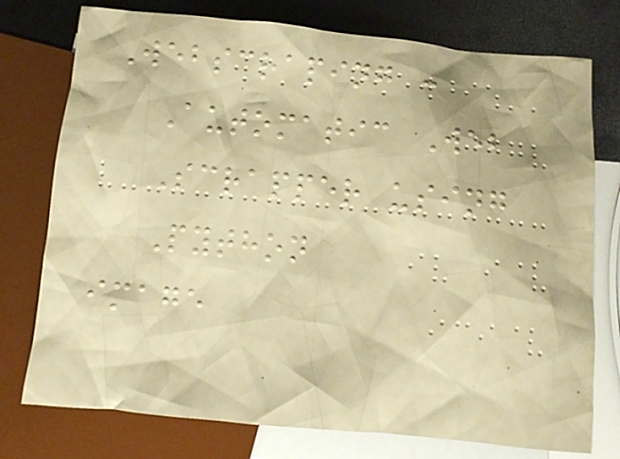Webscraping :
Automatic Web
Scrapper using
Python
image
